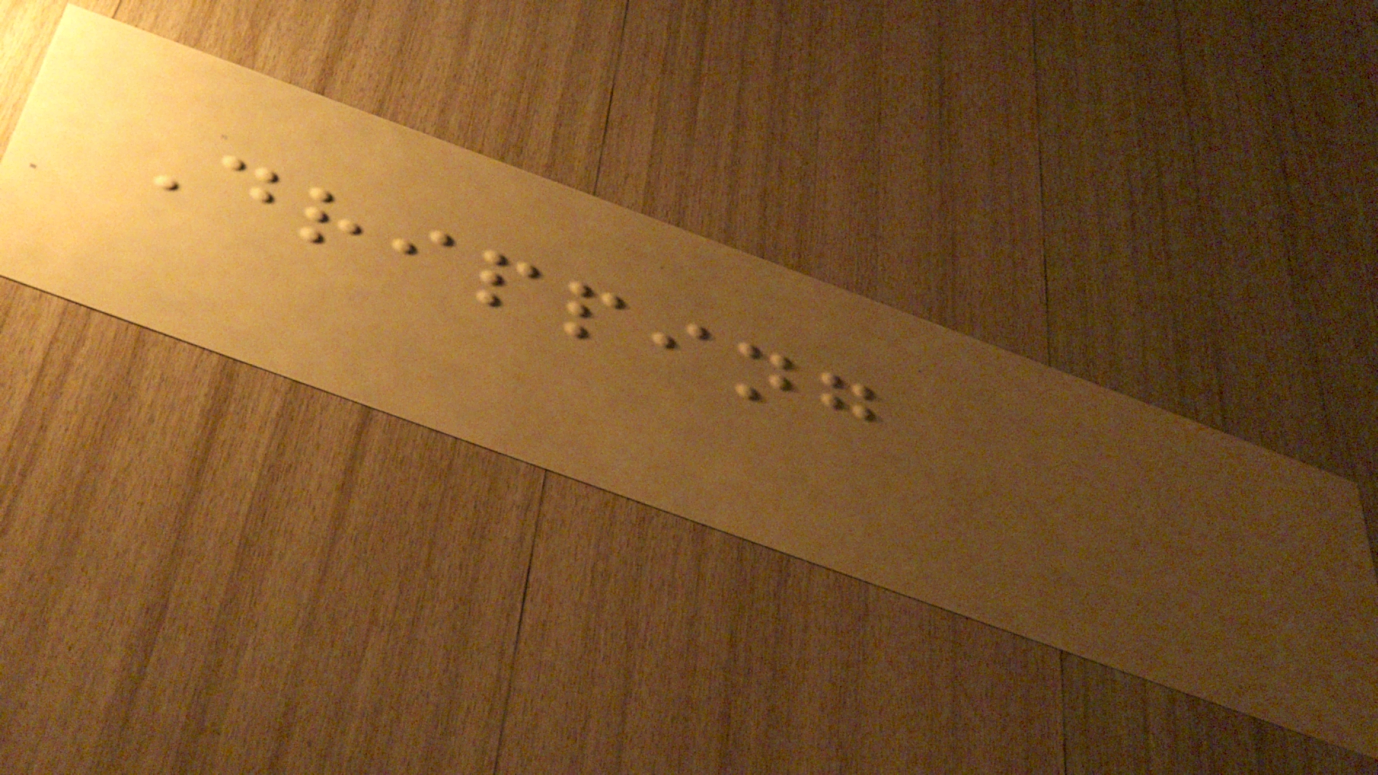Dripping
